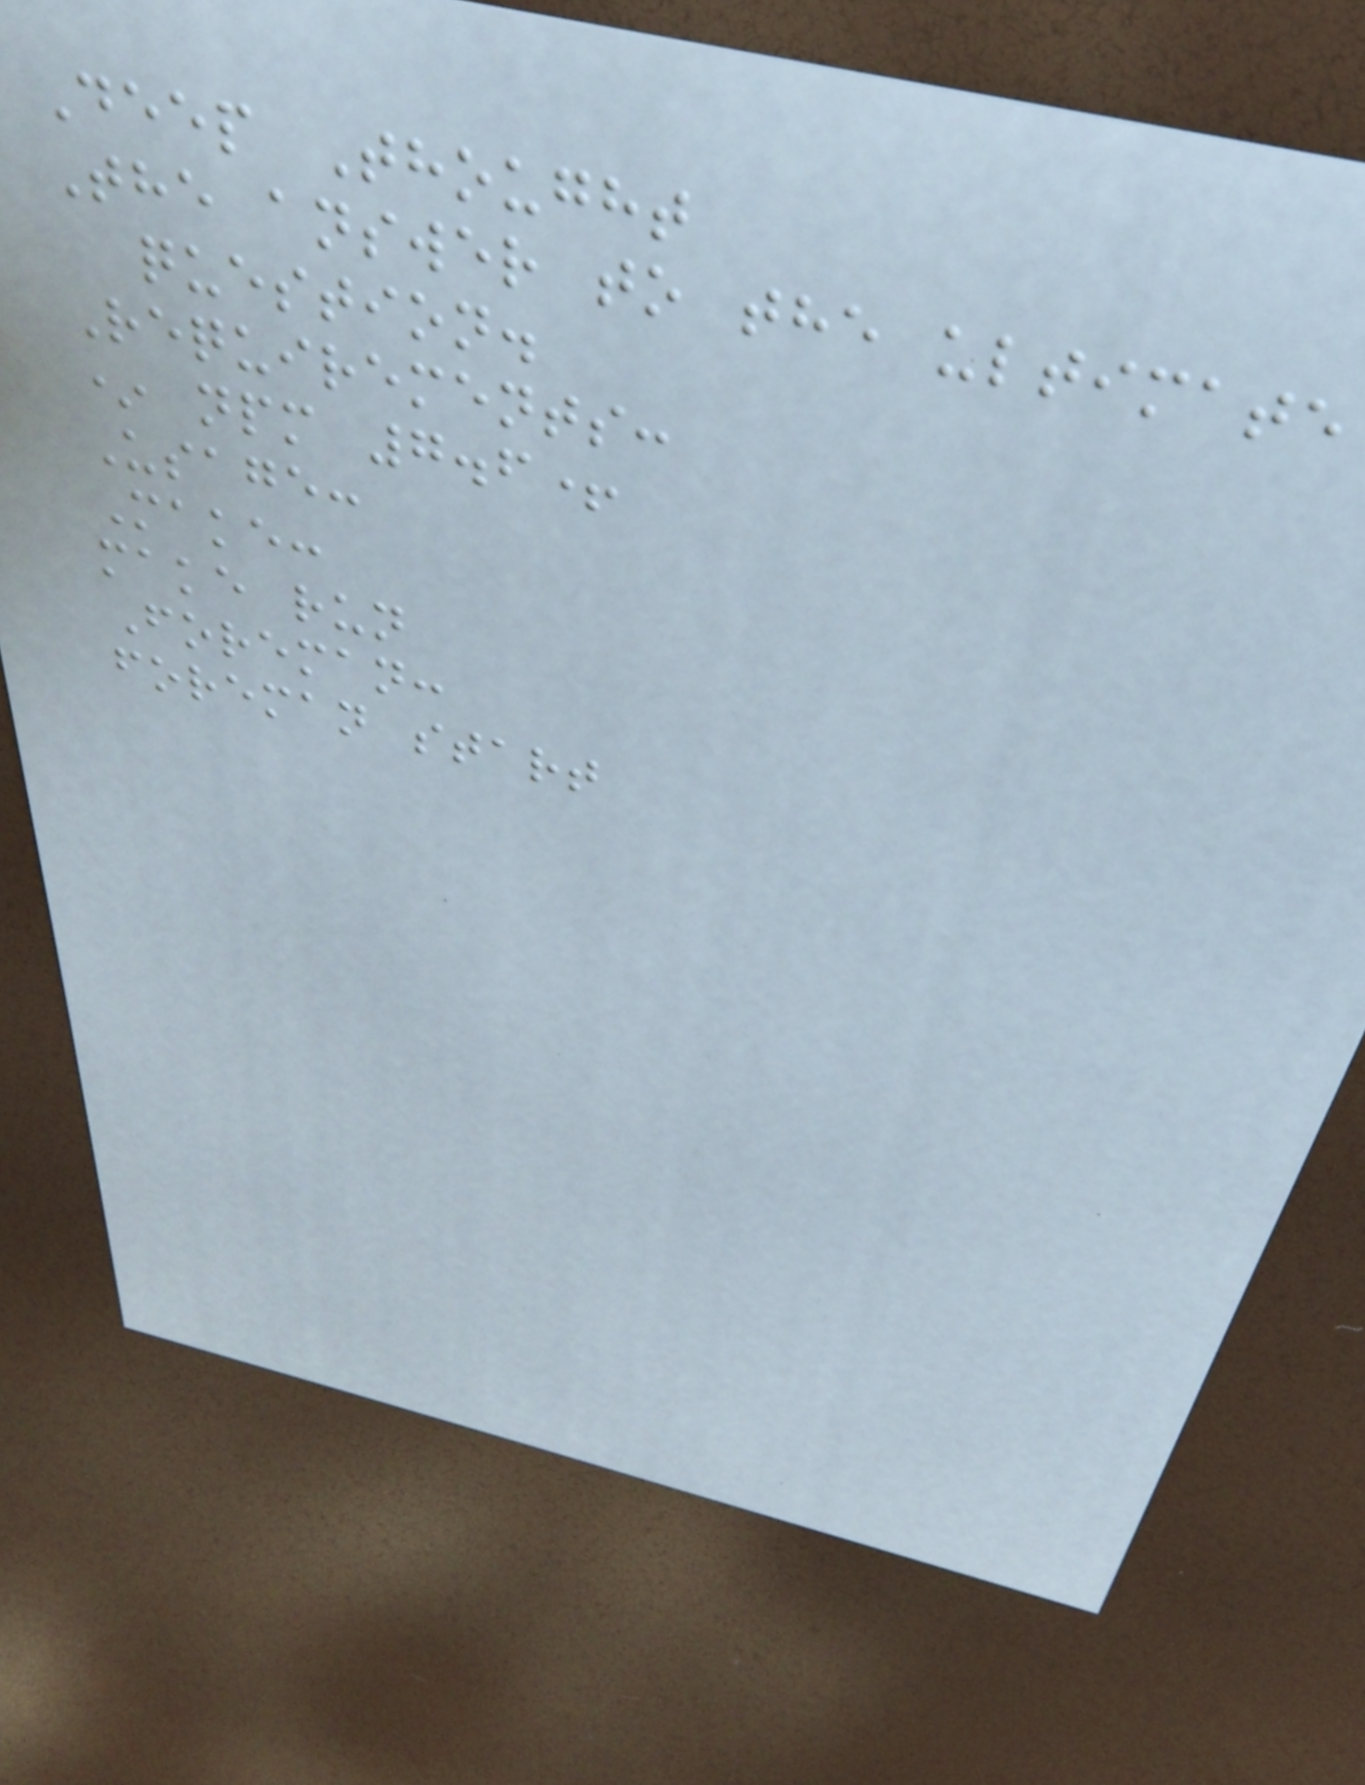Deep Thought
The answer to the ultimate
question.
Requirements:
* npm 7.6+
Usage:
Make:
make run
Foreman:
foreman start
